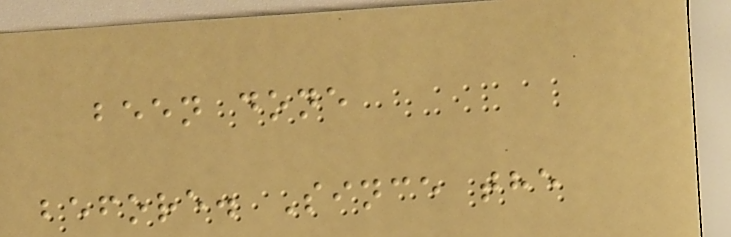been done
before. Since the
